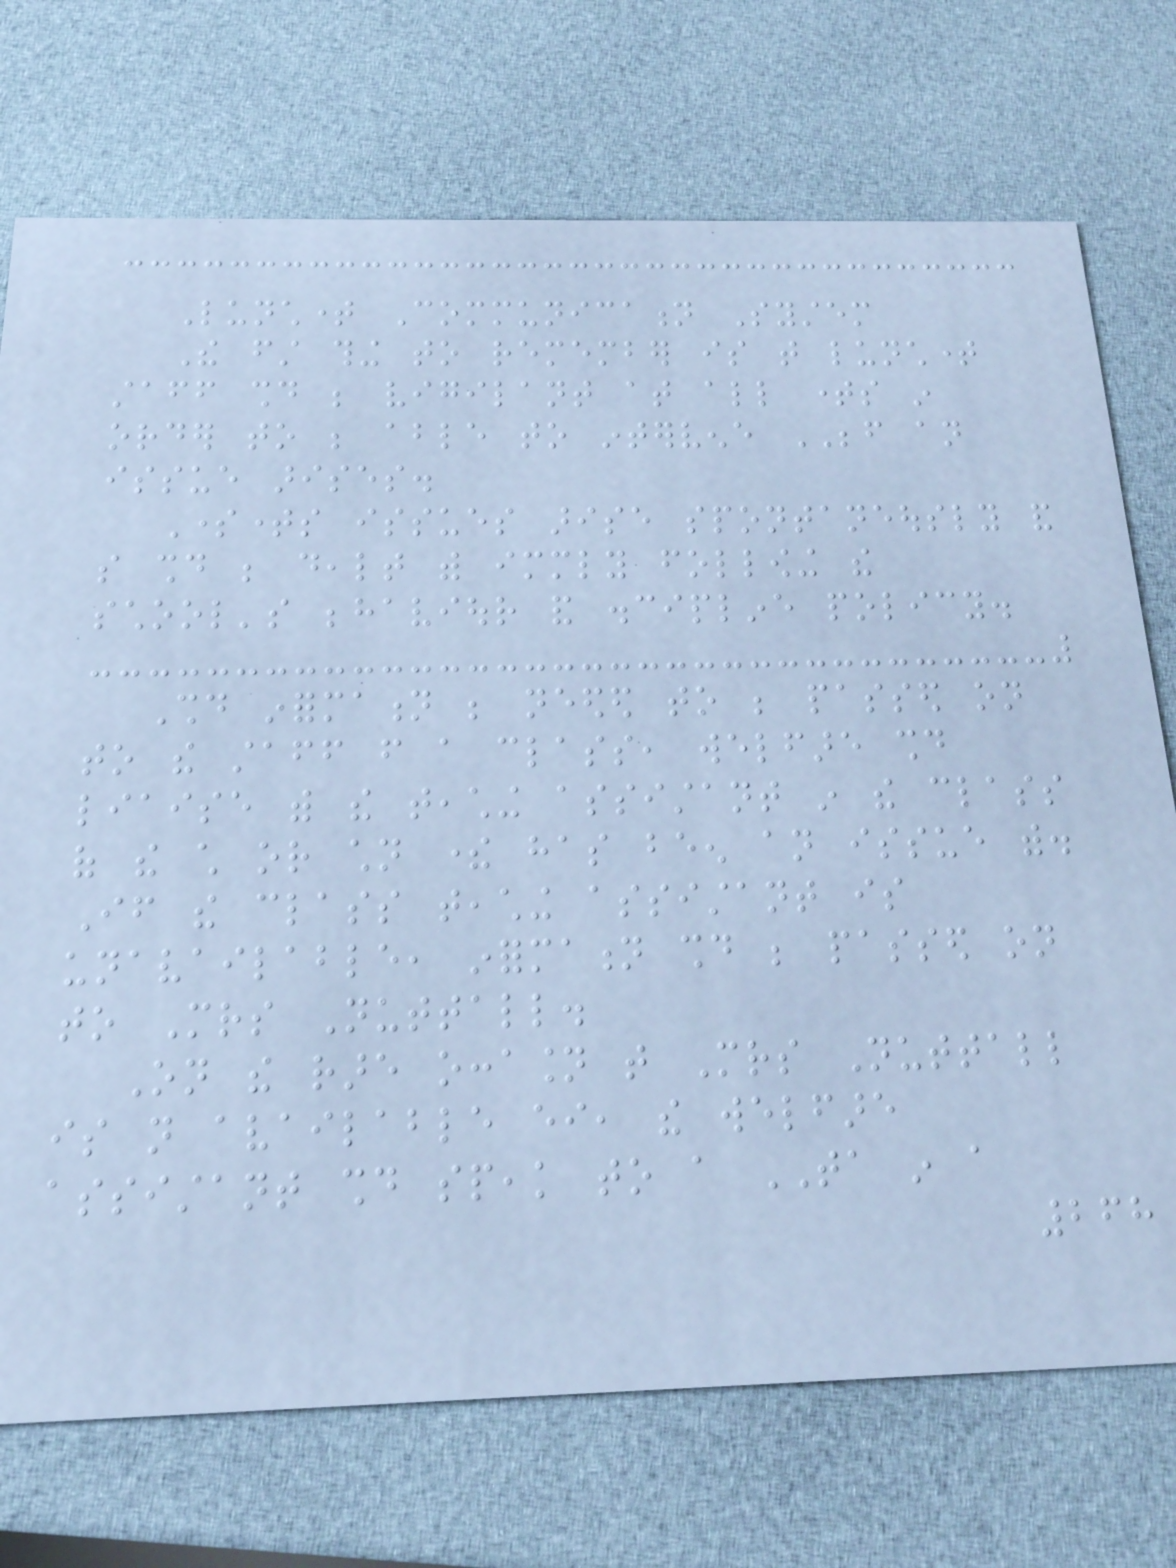Lunchtime Communication System
The first thing to remember is that lunchtime
staff should be vigilant at all times in
order to be able to intervene BEFORE an
issue arises.
Sometimes issues arise spontaneously and
so should be dealt with immediately following the
school's behaviour and discipline policy.
Should information be needed to be passed on
to the staff from a class, welfare should
liaise with the teaching assistant in the class
of the child or children there has been an issue with.
If the class teaching assistant is
unavailable, information should be passed on
to Mrs Nuttall.
On the rare occasion that Mrs Nuttall
is not available either, the welfare
assistant should speak to a TA in a
268
